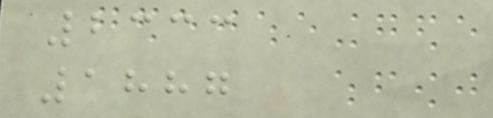2333
1887
